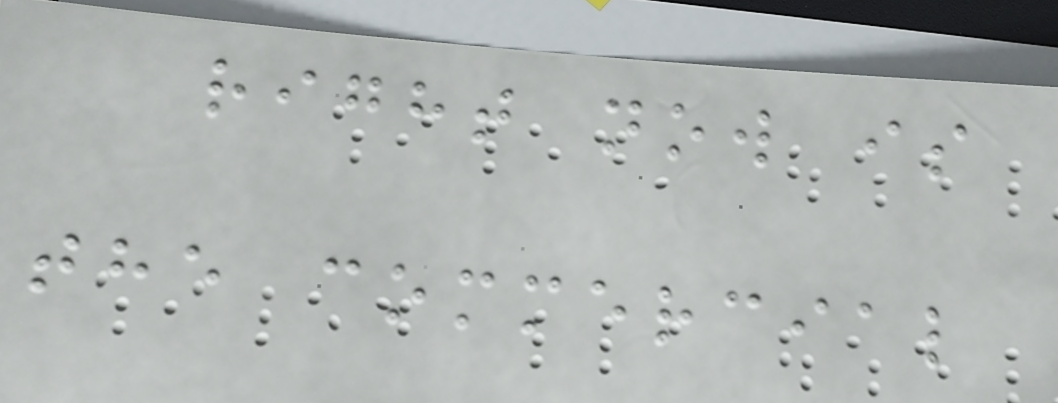right now is
the commercial
